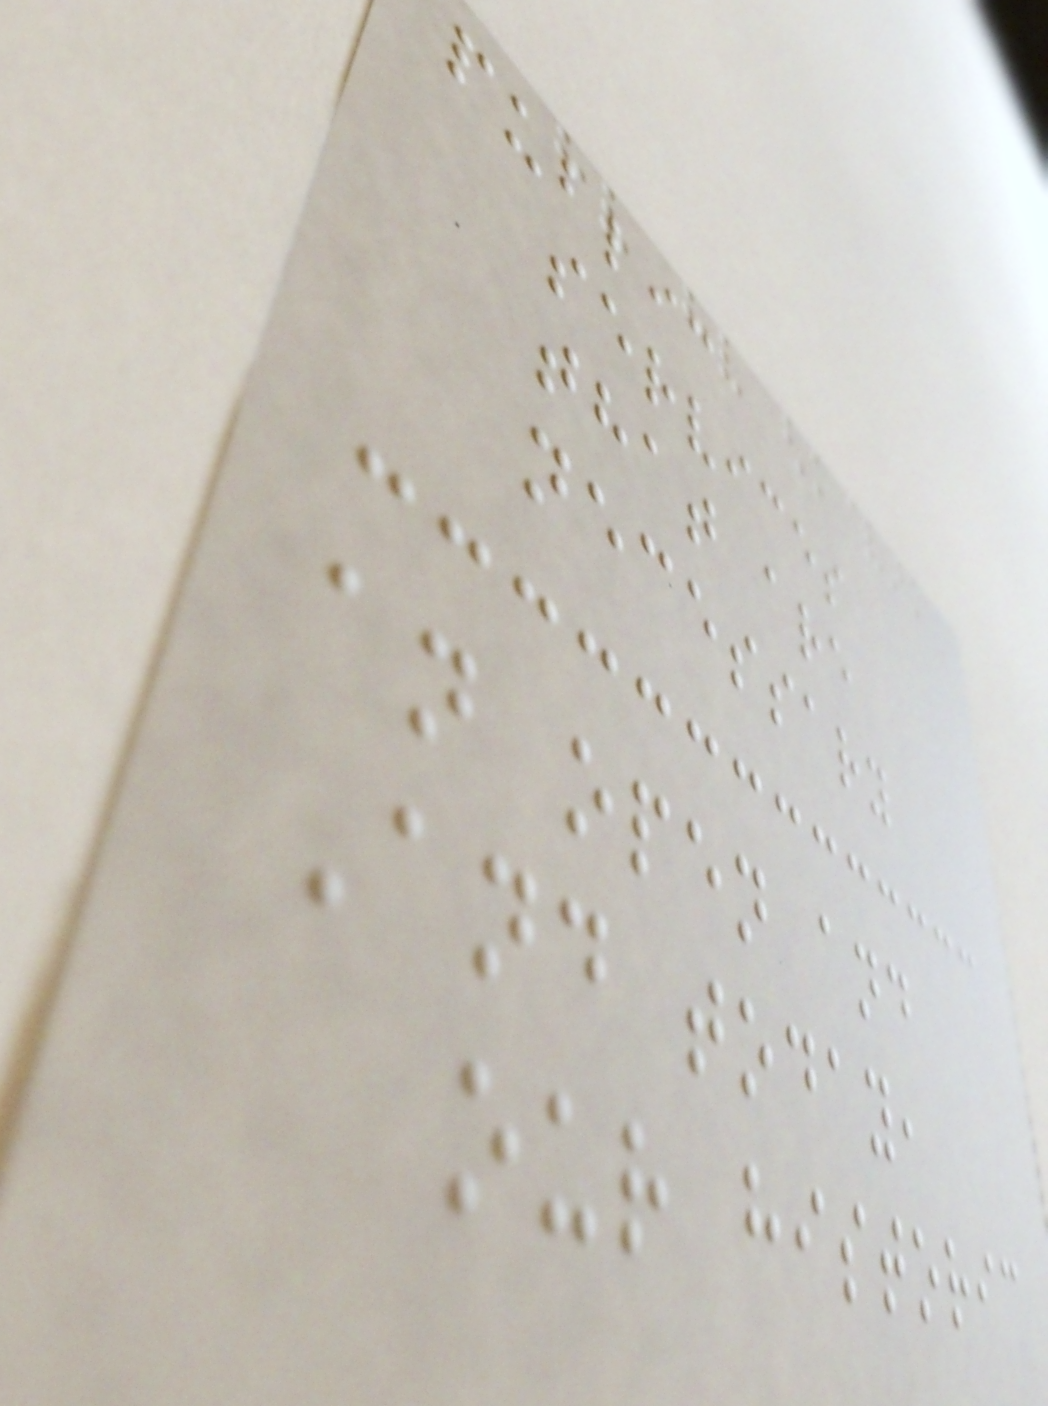public
services
that are
necessary
an open and
And today,
our historic
